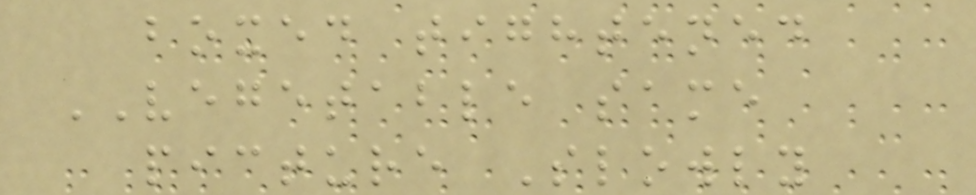boxed tightened
VEGETABLE same
picture Slowly
